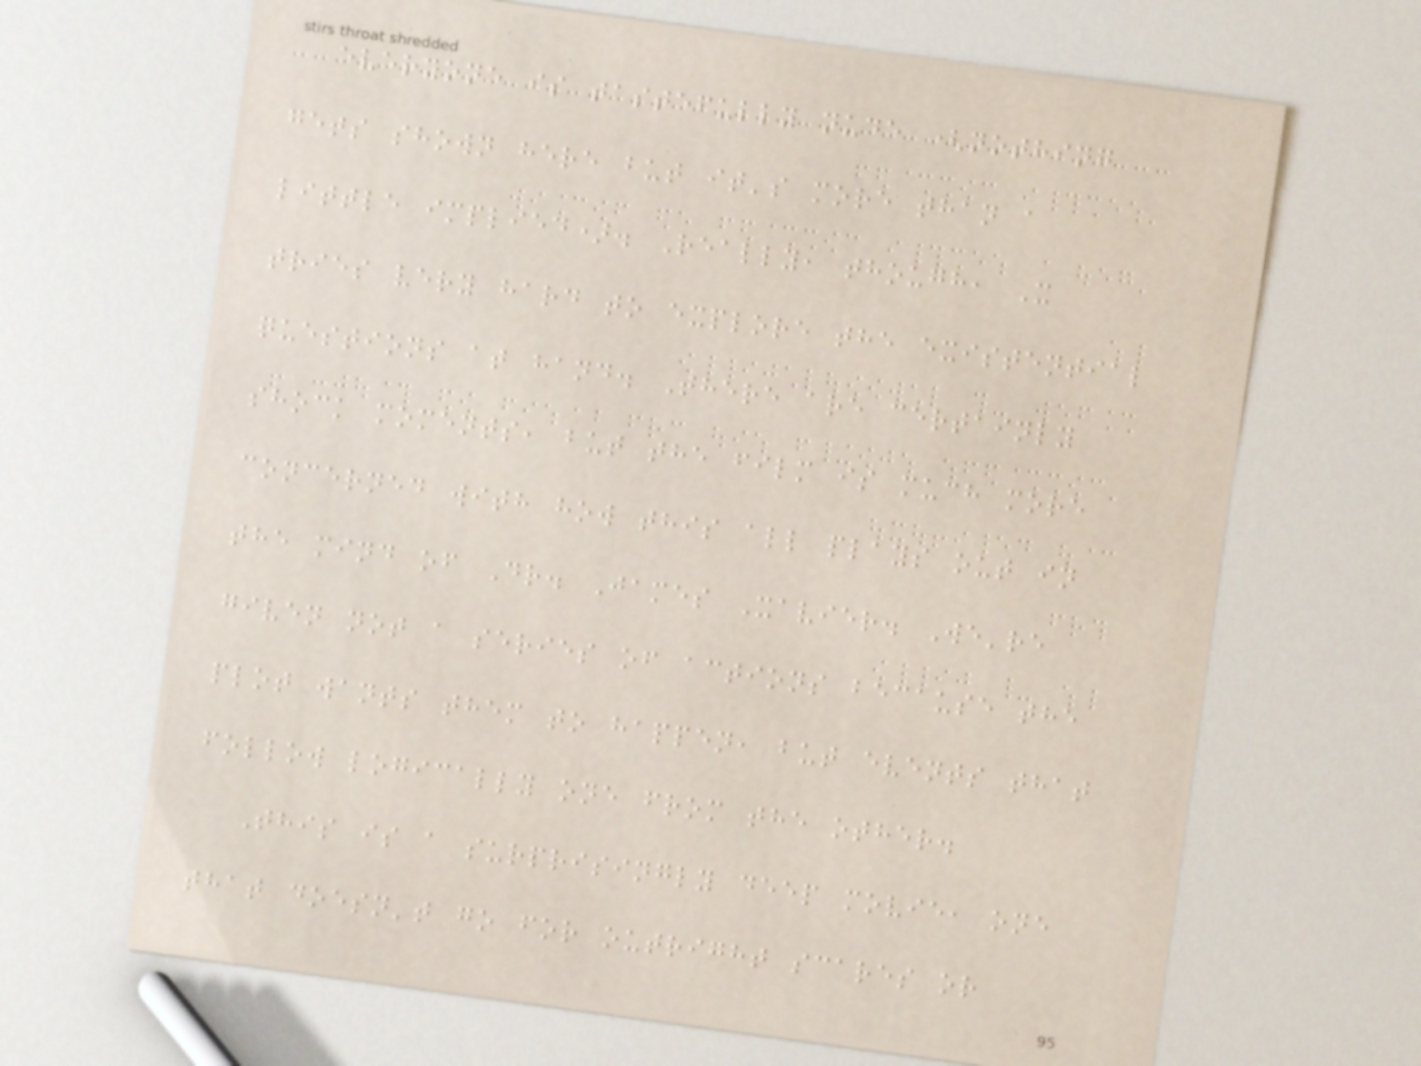everyone is tastefully nude (nothing
gets shown here but it's more than a
little implied). Really, though, X
tries very hard to explore the existential
questions at hand. There are certainly
shock moments, but the film is much more
concerned with how this all plays out in
the mind of Dr. James Xavier. We're
given not a series of actions because the
plot wants them to happen, but events that
follow logically one from the other.
This is a surprisingly deep movie, one
that doesn't go for outright scares or
